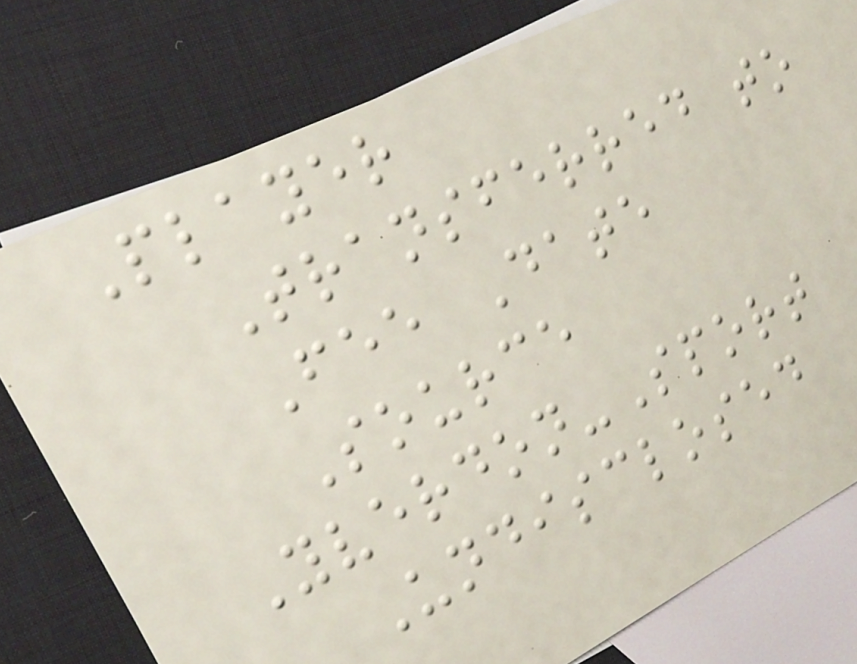Player
Transferred to
Fee Date
Source
Yverdon-Sport
Undisclosed
